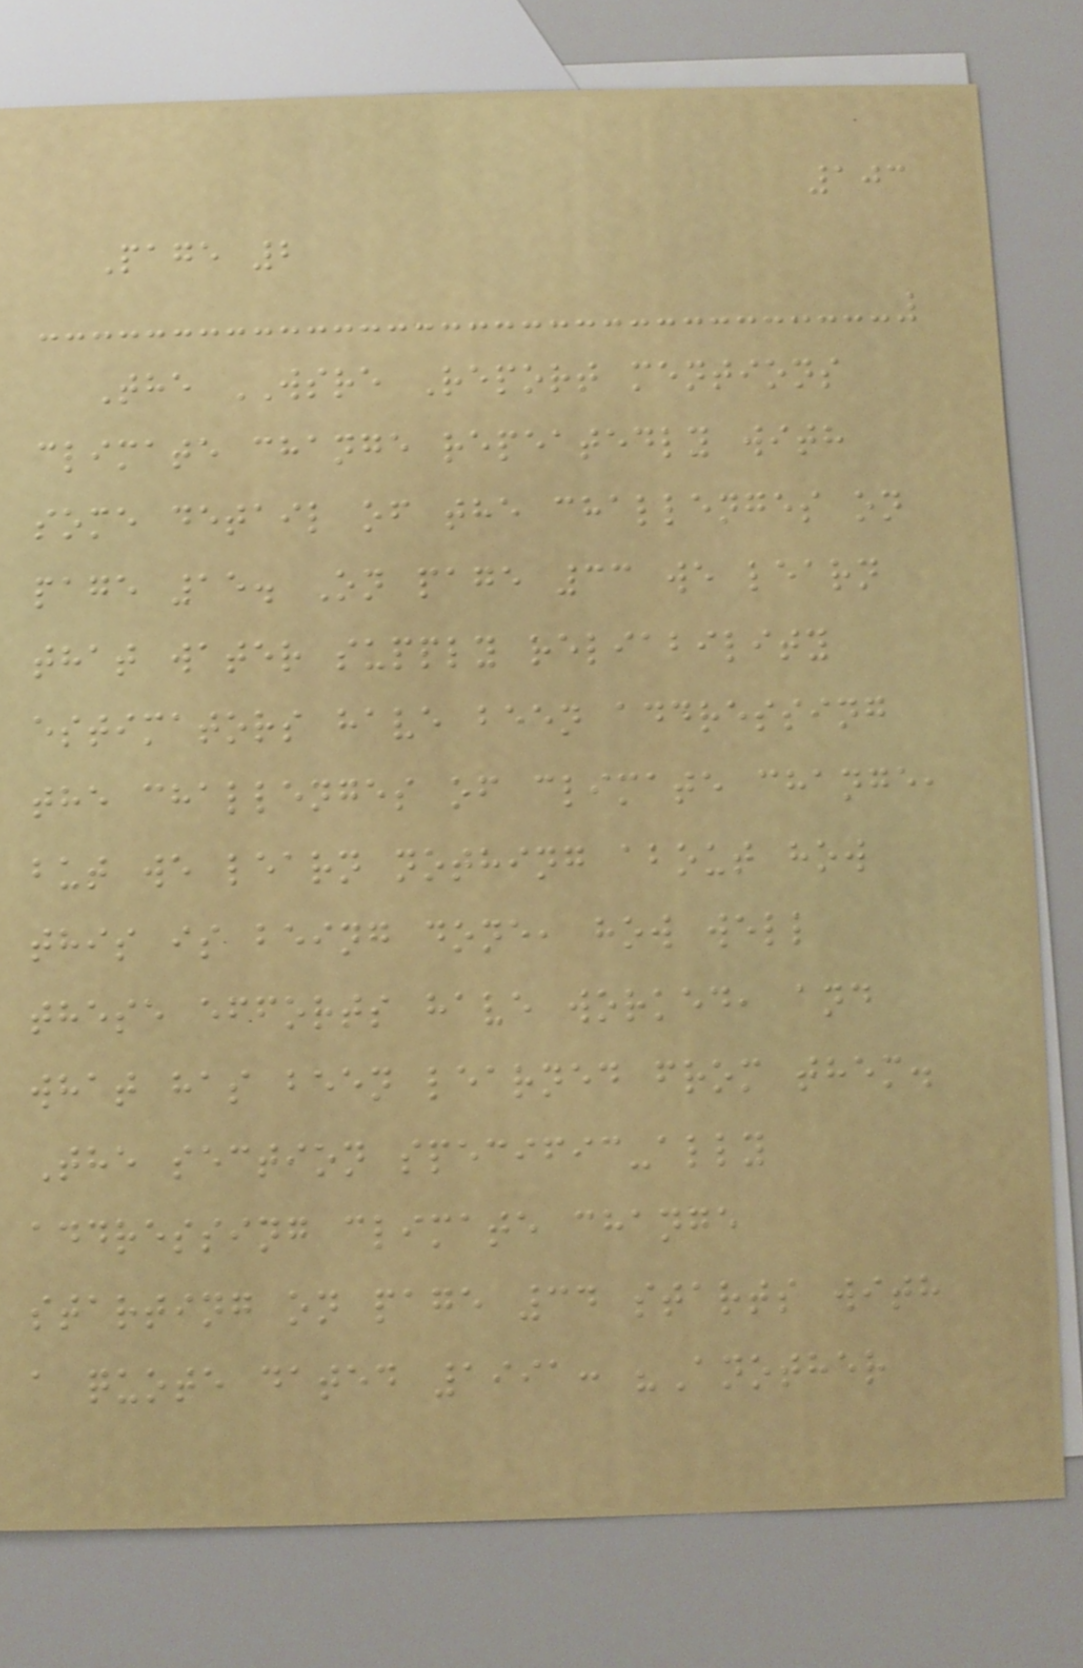103
Page 2
The WSRE Report mentions
climate change repeatedly with
some detail of the challenges on
page 15. On page 33 we learn
that water supply reliability
estimators have been addressing
the challenges of climate change,
but we learn nothing about how
this is being done, how well
these efforts have worked, and
what has been learned from them.
The section specific-ally
addressing climate change
starting on page 34 starts with
a quote dated 1991: "Another
